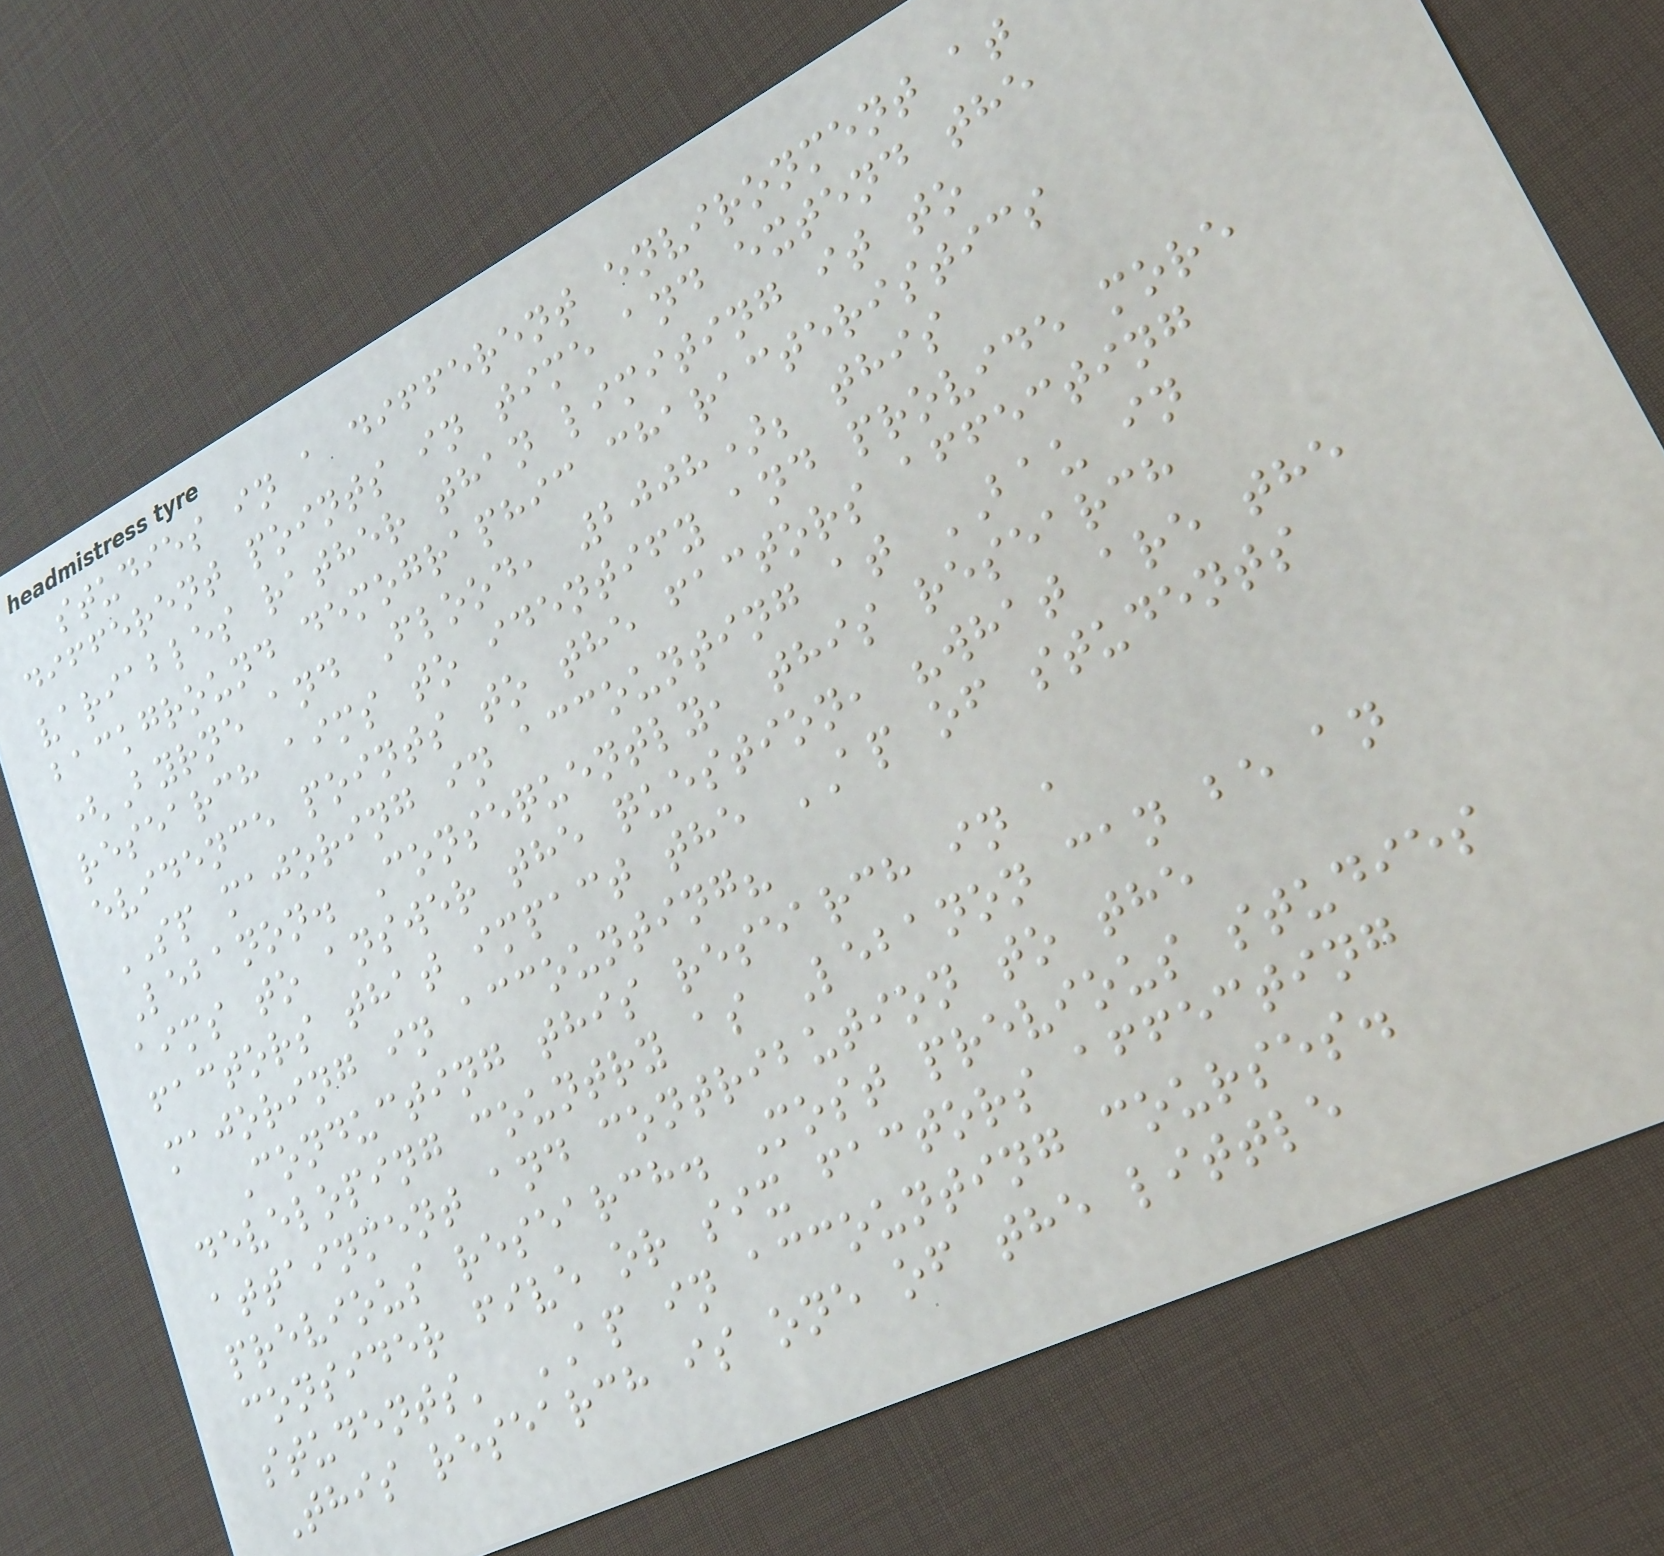studies in a different environment at
different points in time and extend the
variables rather than limiting it to
background demographic characteristics
(Byrne and Flood, 2008); this
research aims to identify and provide more
evidence points to the factors affecting
SP majoring in accounting at BAU in
Lebanon. Consequently, this research
aims to answer the question, "what are the
factors that impact the AP of students
majoring in accounting?
Conducting this research in a
developing country as Lebanon can be an
attainment and contribution to the
previous research. Most previous studies
consider five or six factors affecting
students' AP in accounting courses.
This research is one of the little
